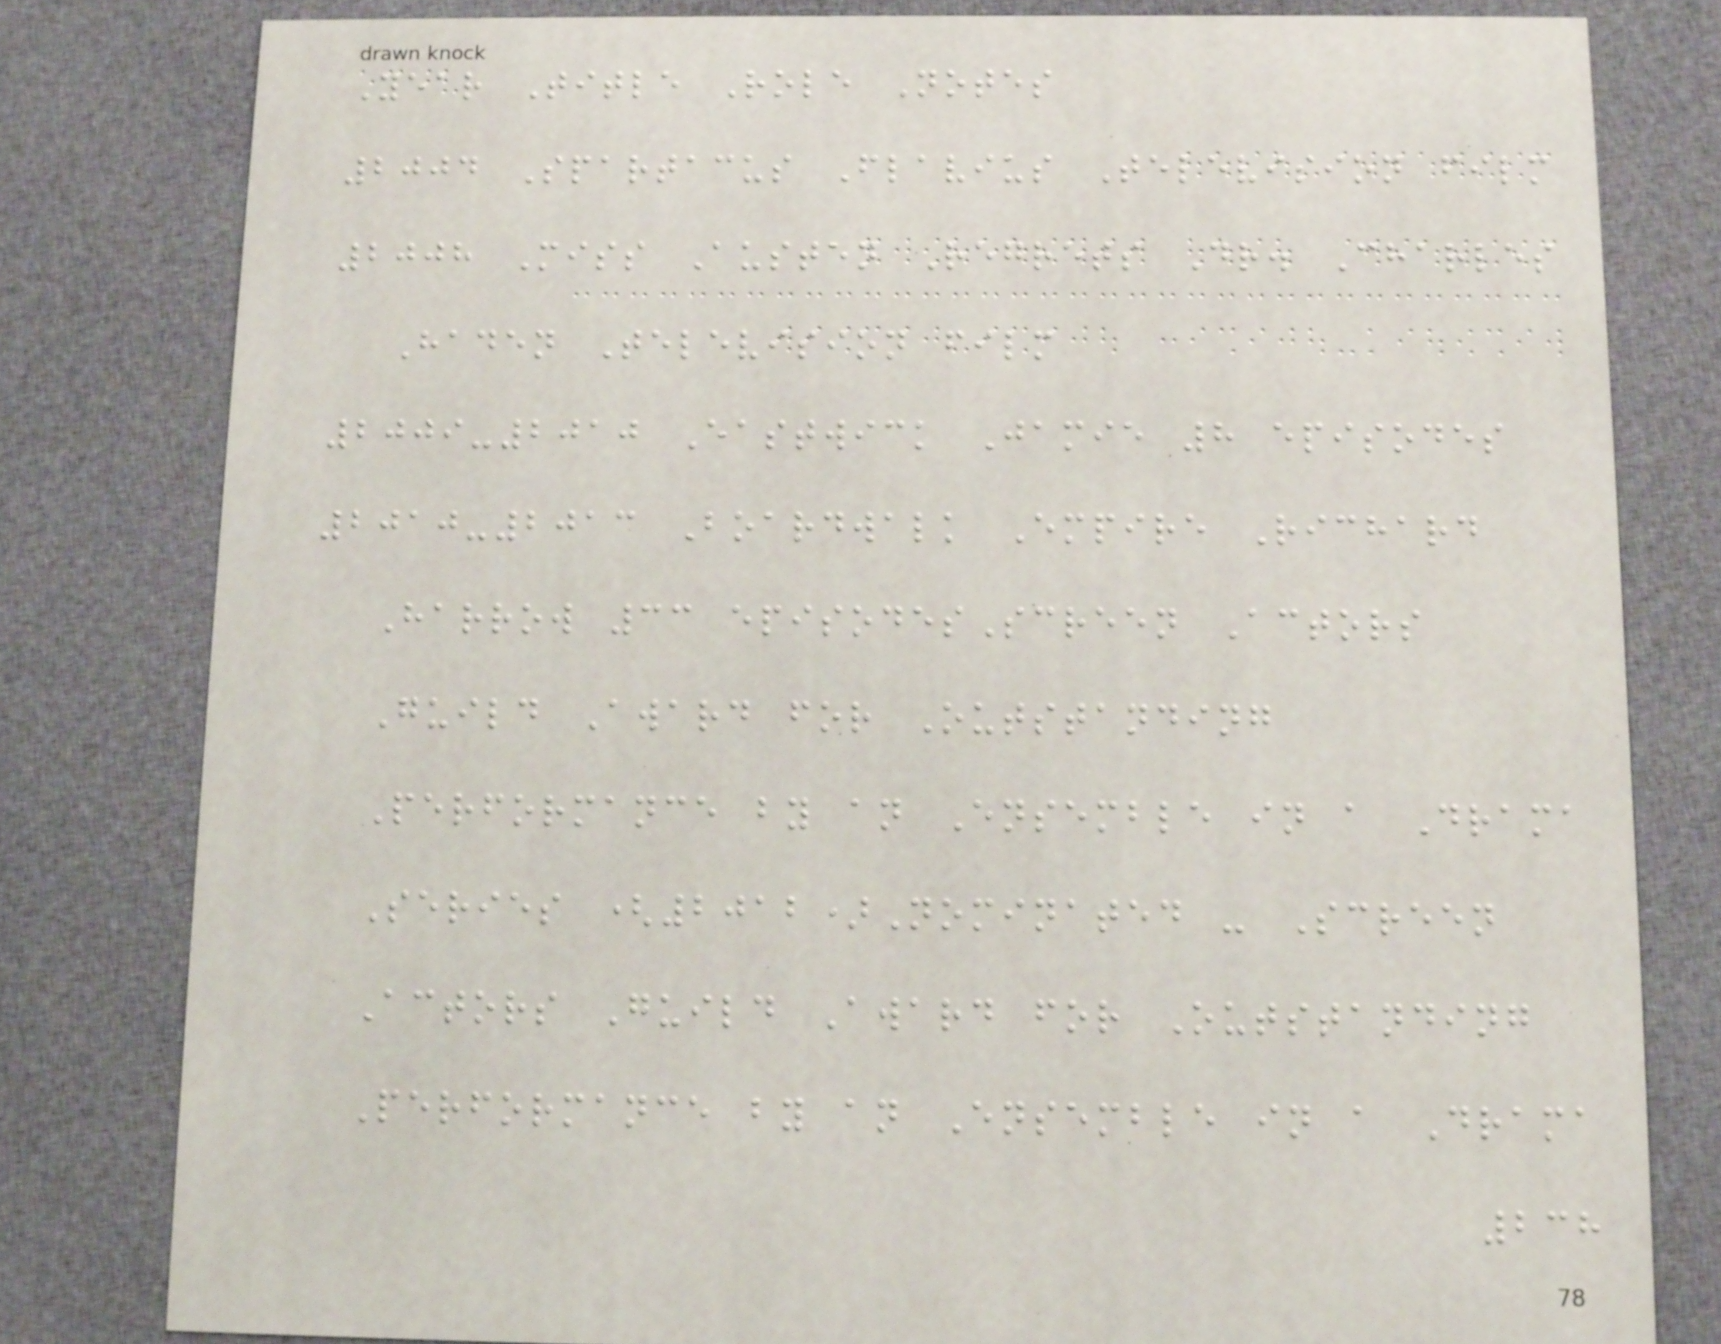Year Title Role Notes
2004 Spartacus Flavius Television film
2008 Miss Austen Regrets Dr. Charles
Haden Television film
2009-2010 Eastwick Jamie 8 episodes
2010-2013 Boardwalk Empire Richard
Harrow 33 episodesScreen Actors
Guild Award for Outstanding
Performance by an Ensemble in a Drama
Series (2012)Nominated - Screen
Actors Guild Award for Outstanding
Performance by an Ensemble in a Drama
238
